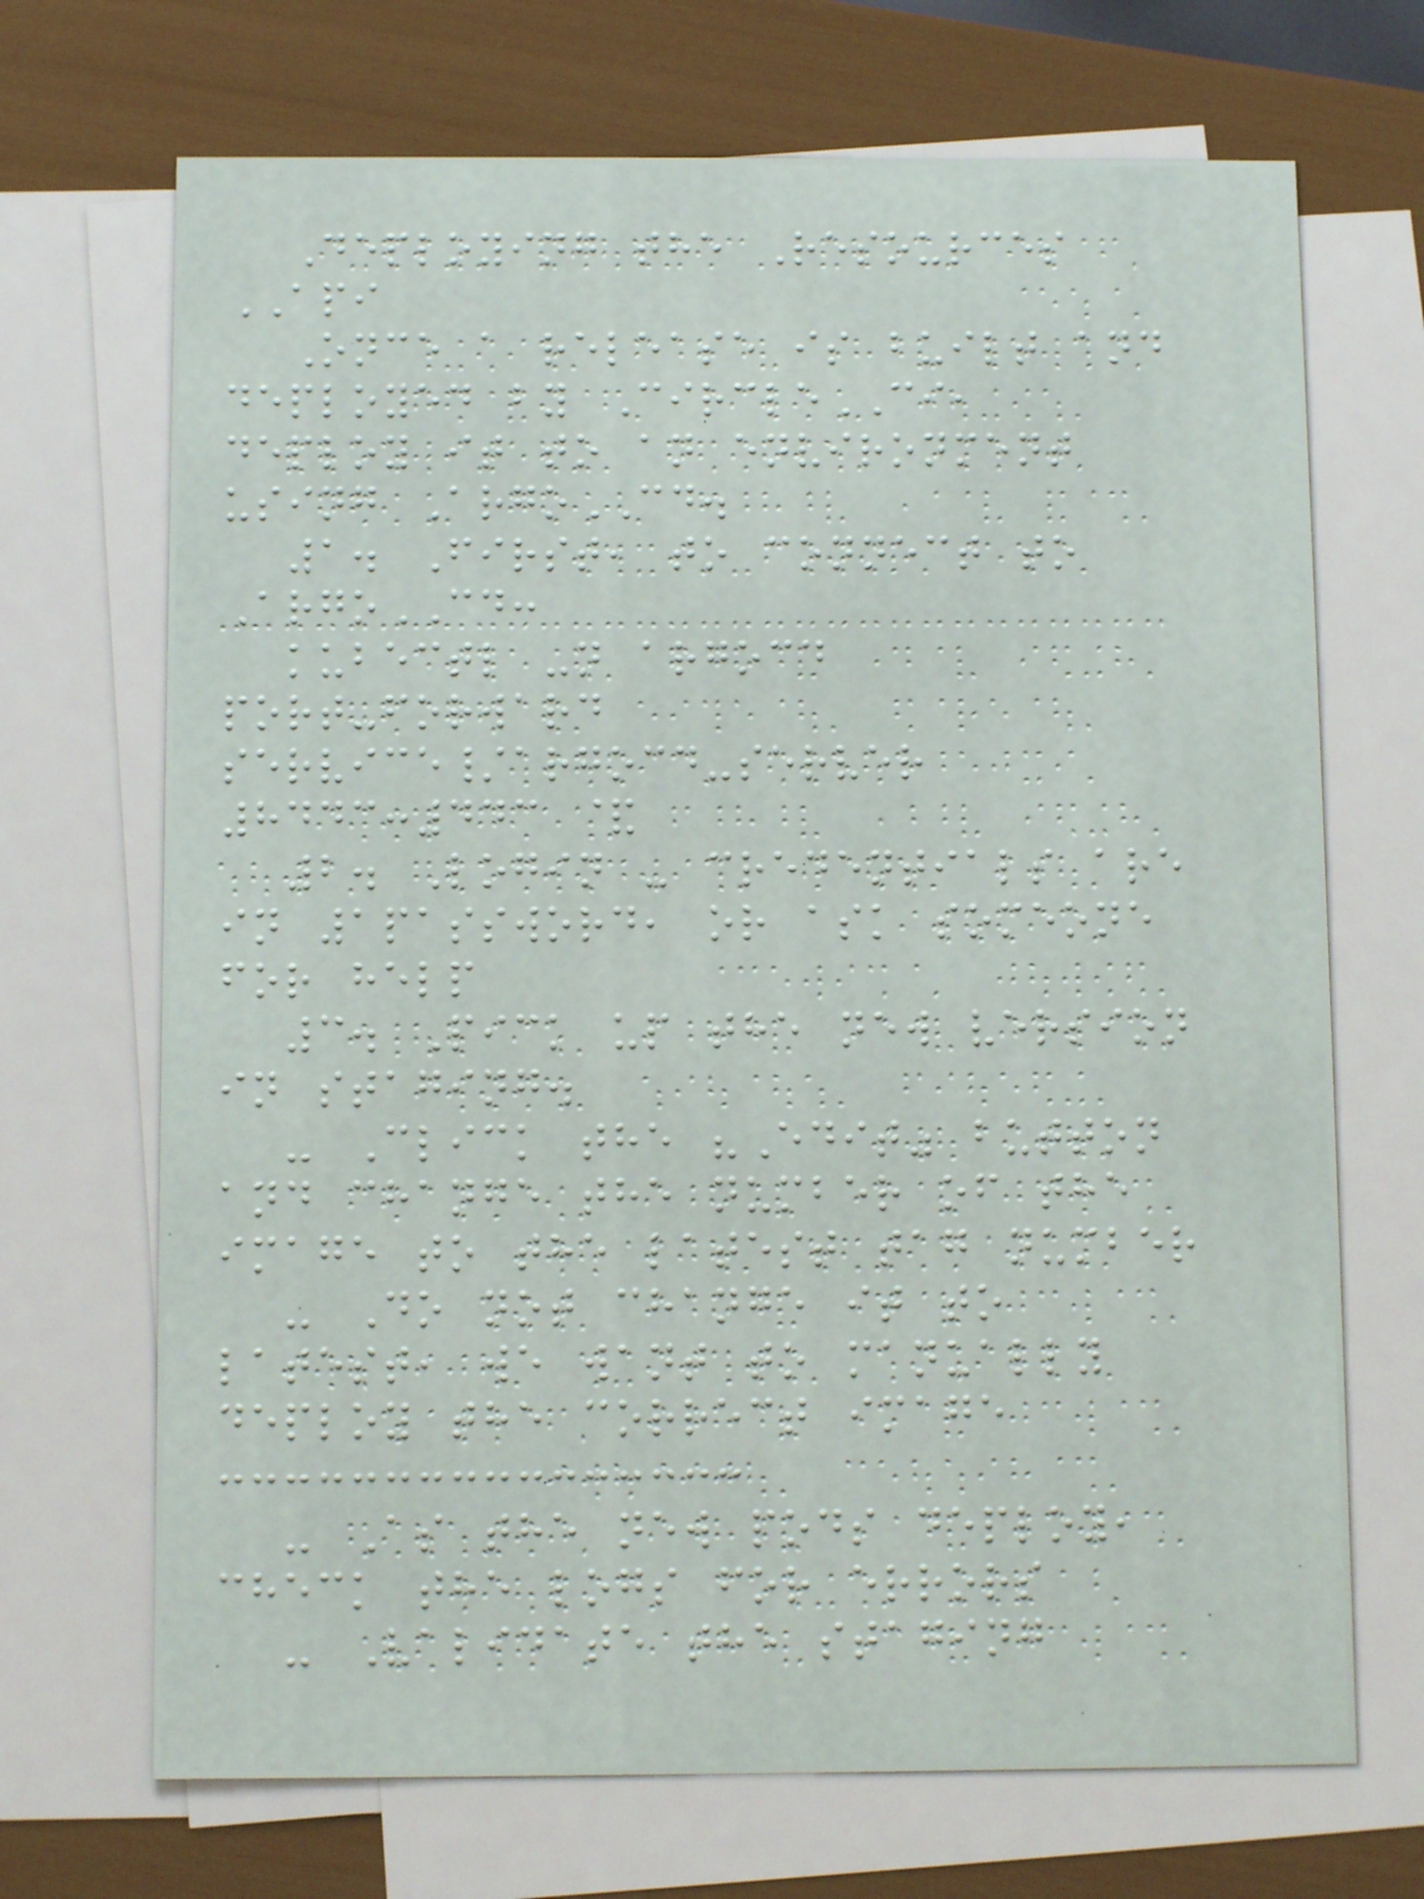Deploying the Resources
API
Once a release is built and
deployed by CircleCI,
deploy it to an environment
using ArgoCD.
1. First, to connect to
ArgoCD:
kubectl -n argocd
port-forward
service/argocd-server
8443:443 &
2. Login - credentials are
in 1password, or ask someone
for help
3. Pick up the new version
in staging.
- Click the "Edit" button
and change the number of the
image to the latest tag number
- Do not change it to
latest, we want to manually
deploy the correct image
- As the new pods deploy,
check the logs for errors
- Validate the staging
